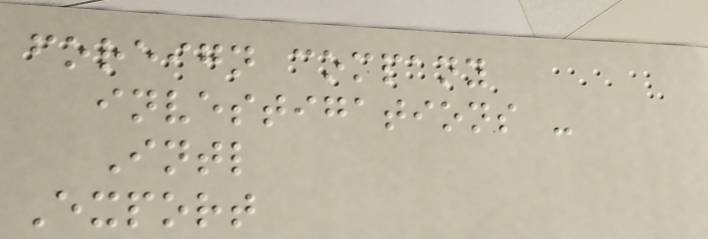foreign company
investigations -
Intl
Export
